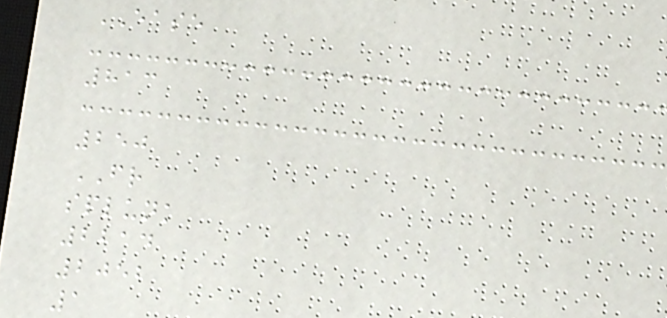EASE
813
250
FR
splunk
2214
2052
1
